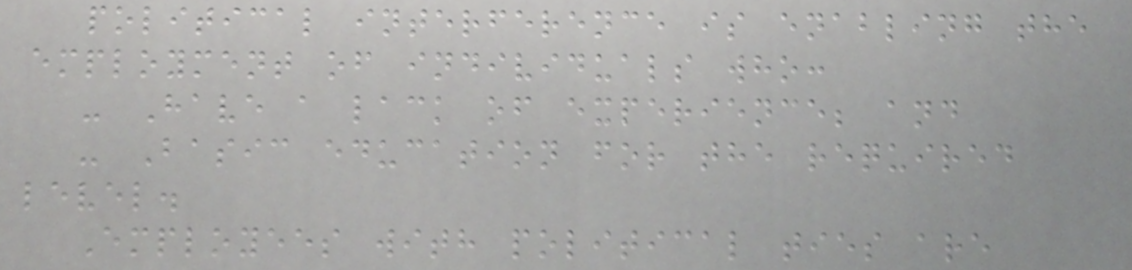political interference is enabling the
employment of individuals who:
- Have a lack of experience; and
- Basic education for the required
level.
Employees with political ties are
